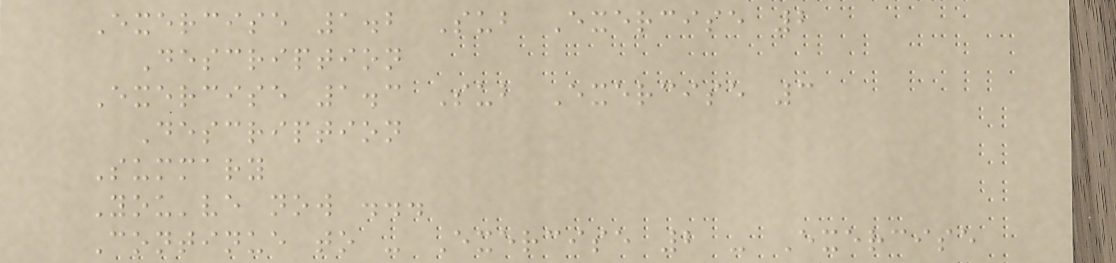Exercise 1.2 Sub Exercise 2
Description
Exercise 1.3 Sub Exercise 3
Description
Summary
You've now ...
Continue to - Exercise 2 - Exercise
